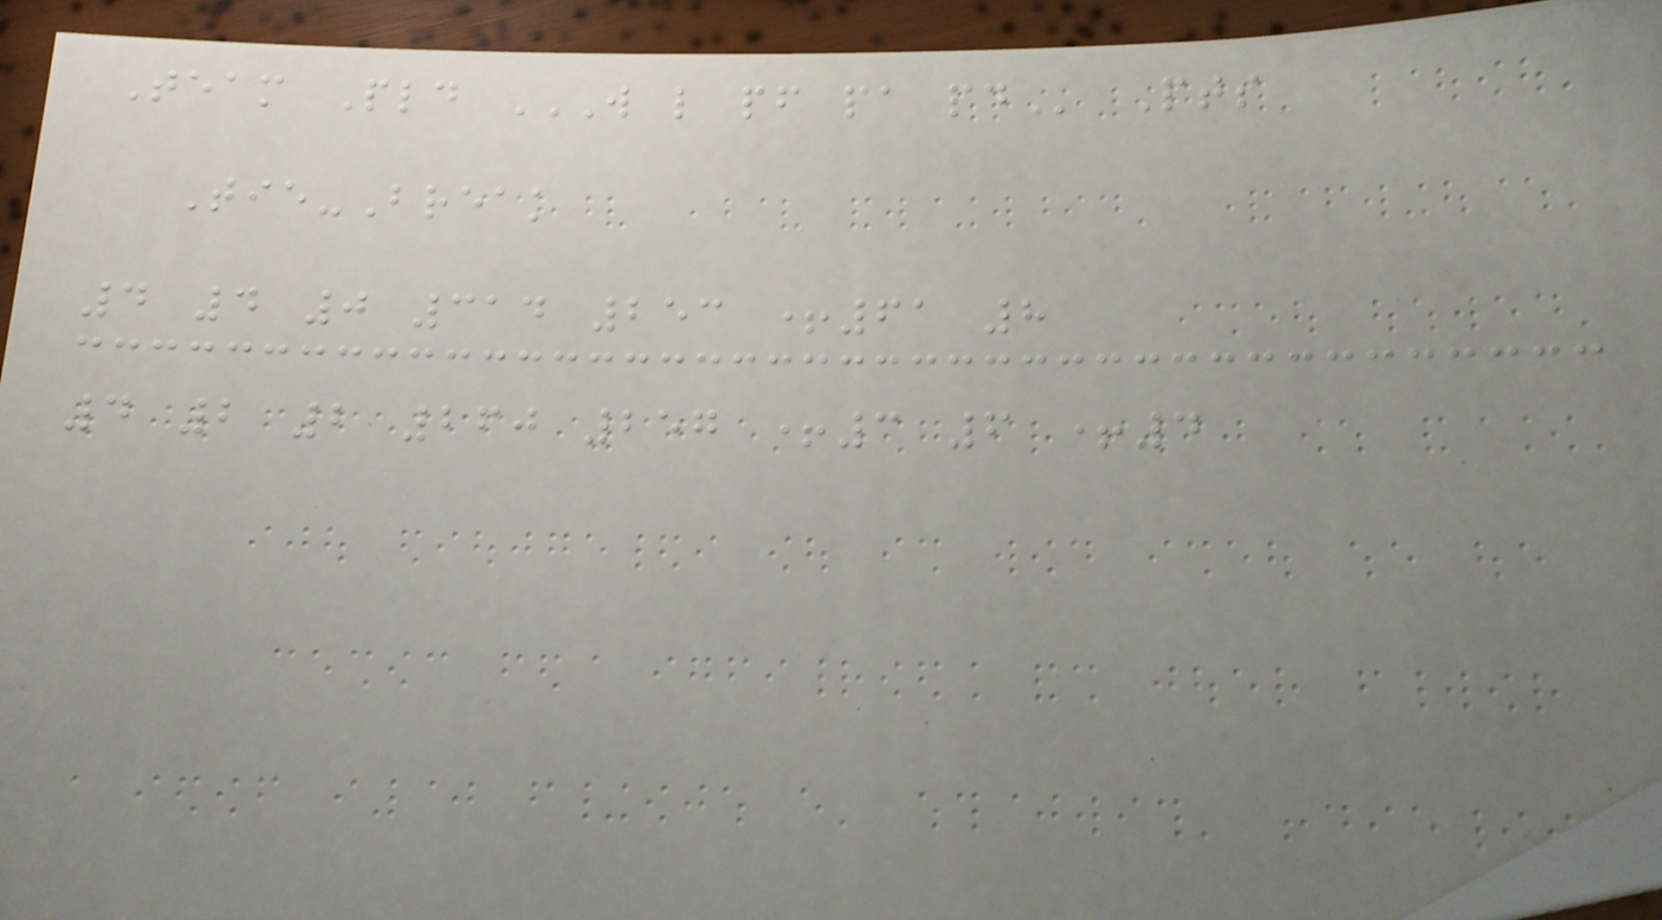Team Pld W L PF PA PD Pts
Tie-Break
4 4 0 314 253 +61 8
4 2 2 260 257 +3 6 +4
